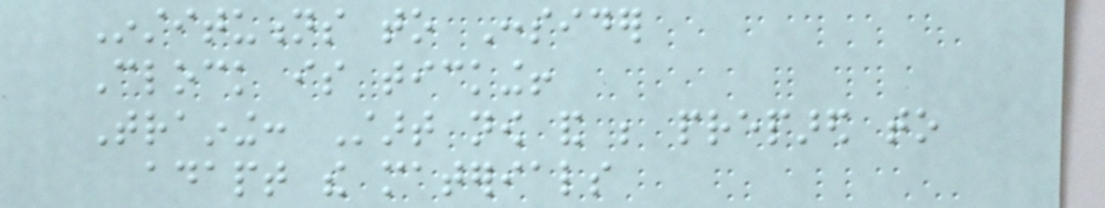Institutions to Consider
Clock is ticking!
Training: Start now and be prepared to
adapt the materials
